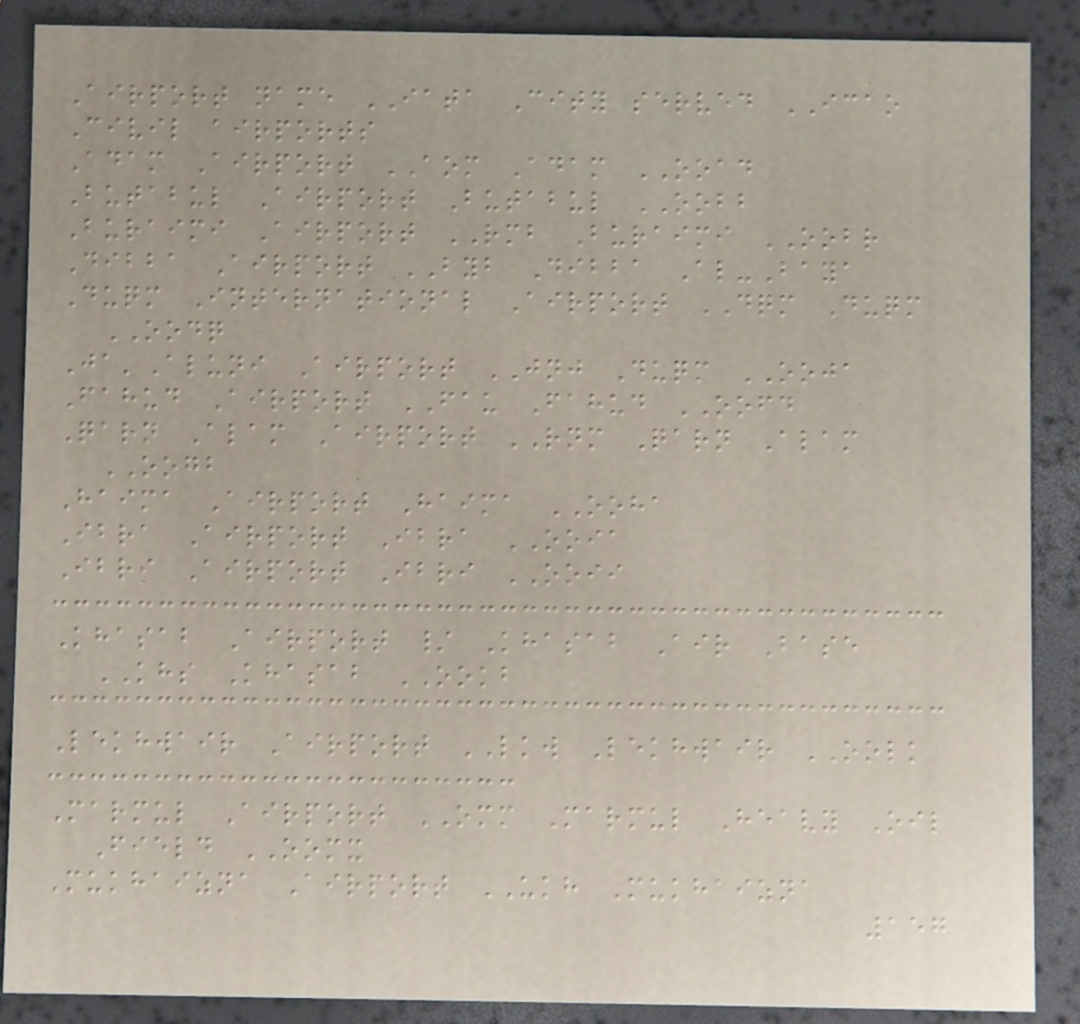Airport name IATA City served ICAO
Civil airports
Adam Airport AOM Adam OOAD
Butabul Airport Butabul OOBB
Buraimi Airport RMB Buraimi OOBR
Dibba Airport BYB Dibba Al-Baya
Duqm International Airport DQM Duqm
OODQ
Ja'Aluni Airport JNJ Duqm OOJA
Fahud Airport FAU Fahud OOFD
Qarn Alam Airport RNM Qarn Alam
OOGB
Haima Airport Haima OOHA
Ibra Airport Ibra OOIA
Ibri Airport Ibri OOII
Khasab Airport / Khasab Air Base
KHS Khasab OOKB
Lekhwair Airport LKW Lekhwair OOLK
Marmul Airport OMM Marmul Heavy Oil
Field OOMX
Mukhaizna Airport UKH Mukhaizna
157
